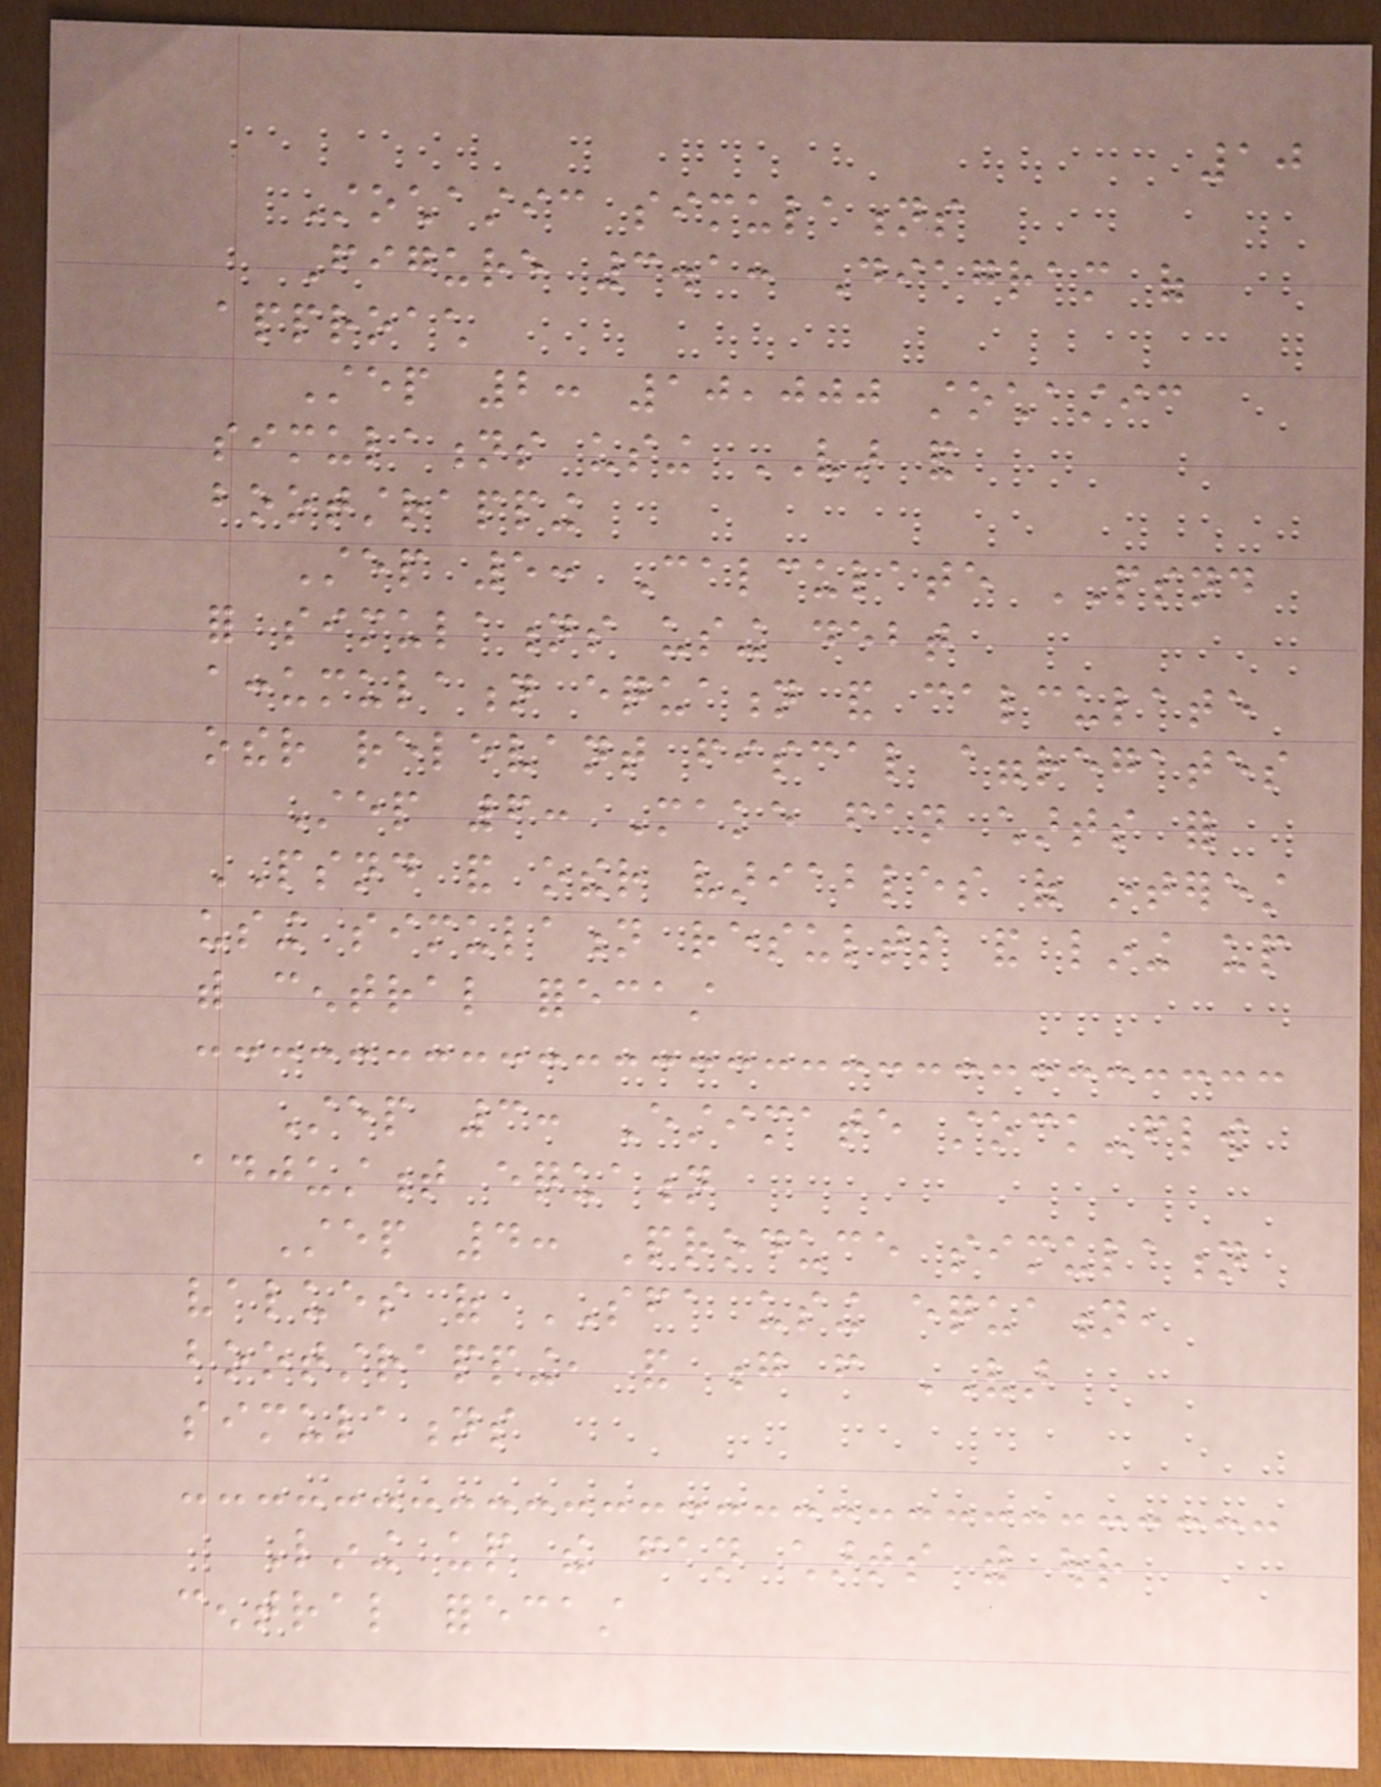10
Stochastic simulations
Figure 3.1: Diagram of
approach
Step 2: 10,000 stochastic
simulations using VAR and
bootstrapping
Step 5: Calculate PSND
for simulations using debt
accumulation equation and calculate
other relevant fiscal aggregates
Step 6: Make fan charts for
PSND and other variables of interest
using simulation results and lining up
with central forecast
Step 3: Estimate stock-flow
adjustment equation
Step 4: Produce simulation
values of SFA using equation,
bootstrapping, and g from VAR
simulations
Lining up the fan charts with our
central forecast
